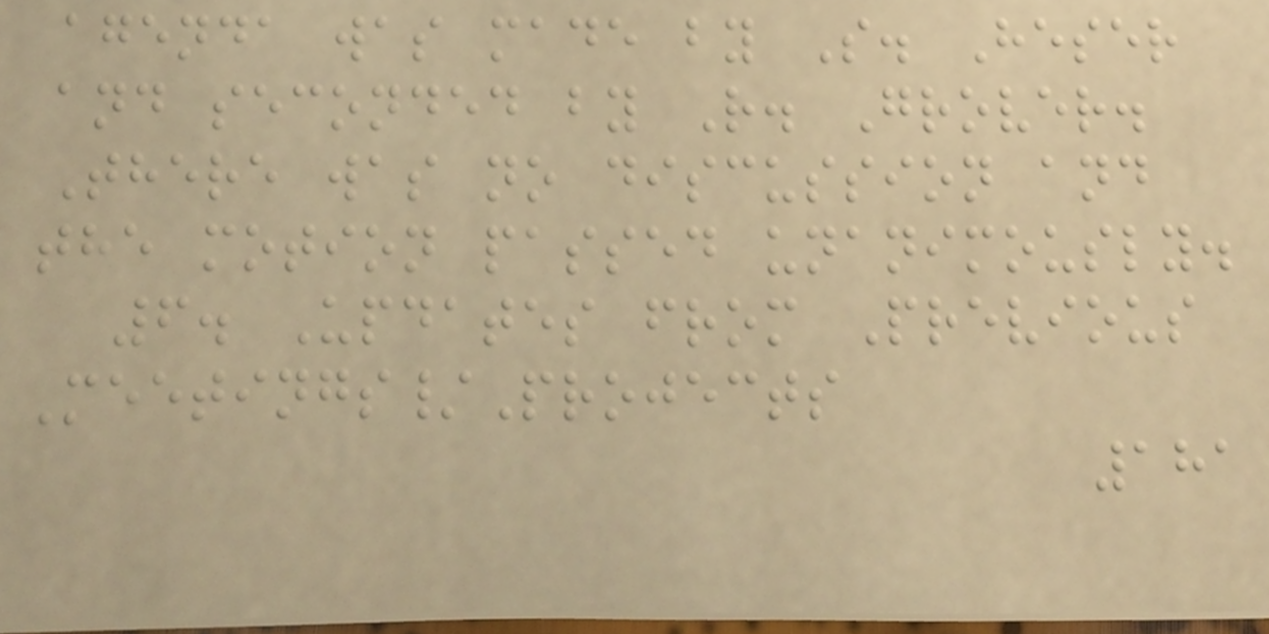agenda was made by S. Heser
and seconded by R. Grover.
There was no discussion and
the motion passed unanimously.
6. Updates from Previous
Meetings/Projects
181
